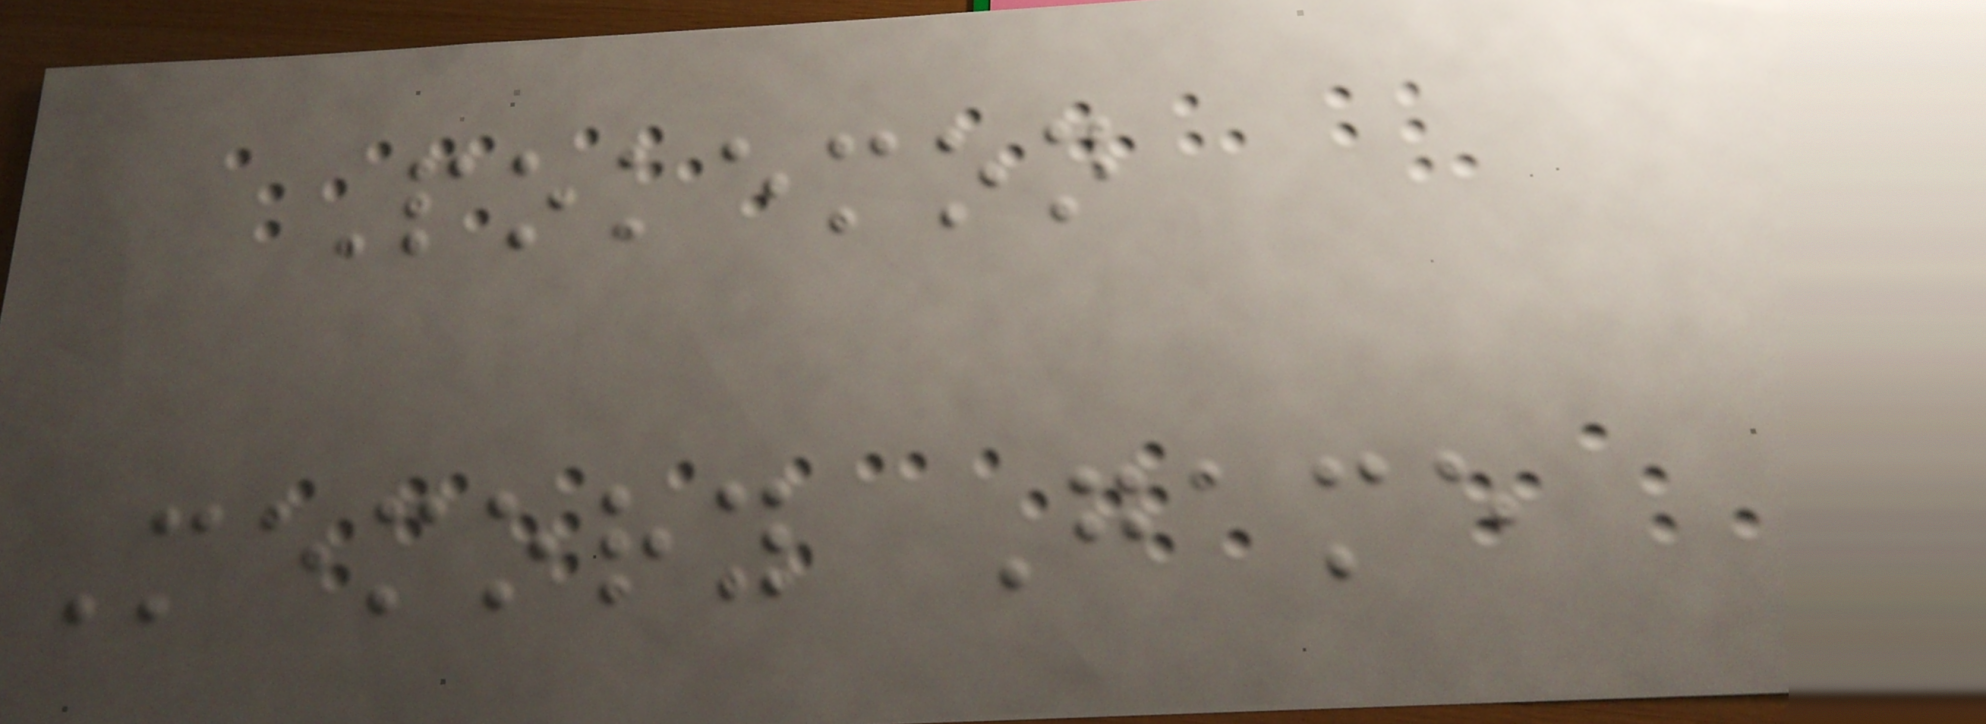Pokemon
Memory Game
